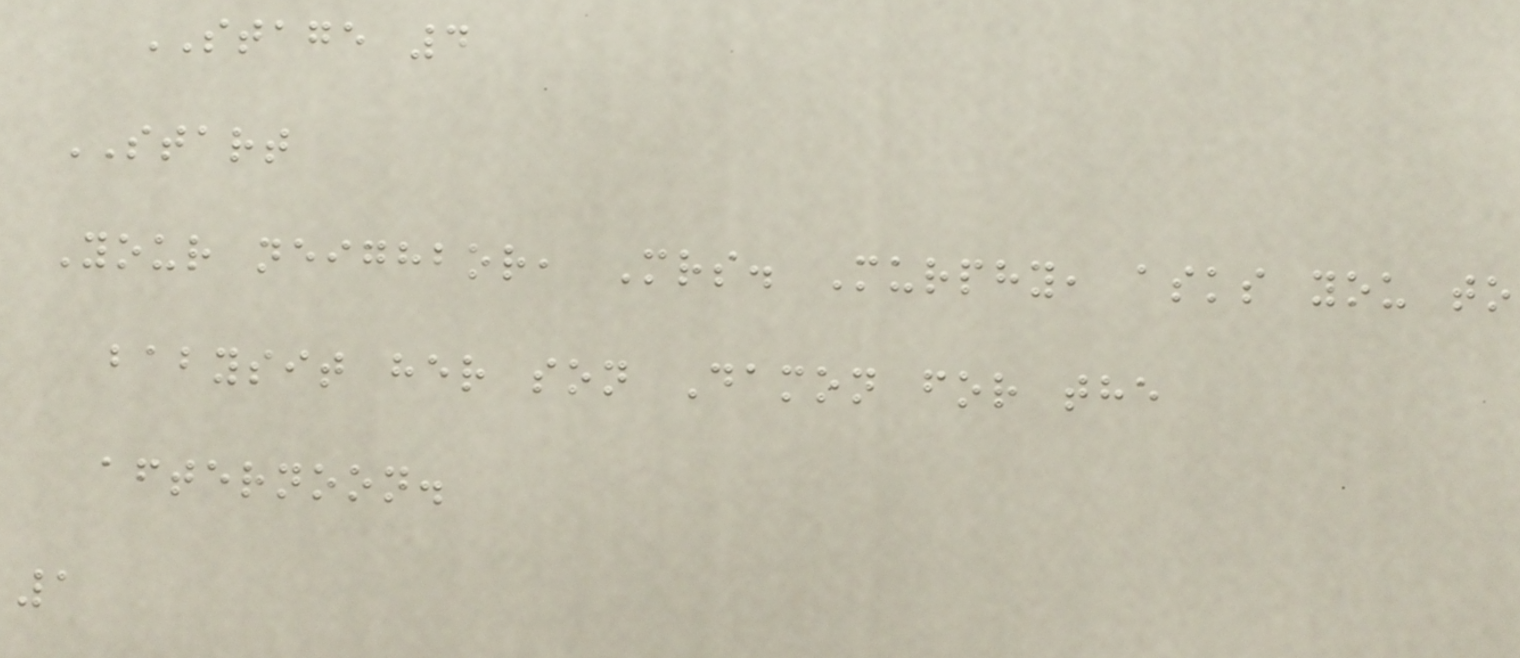STAGE 4
START
Your neighbor, Mrs. Murphy, asks you to
babysit her son Damon for the
afternoon.
1
